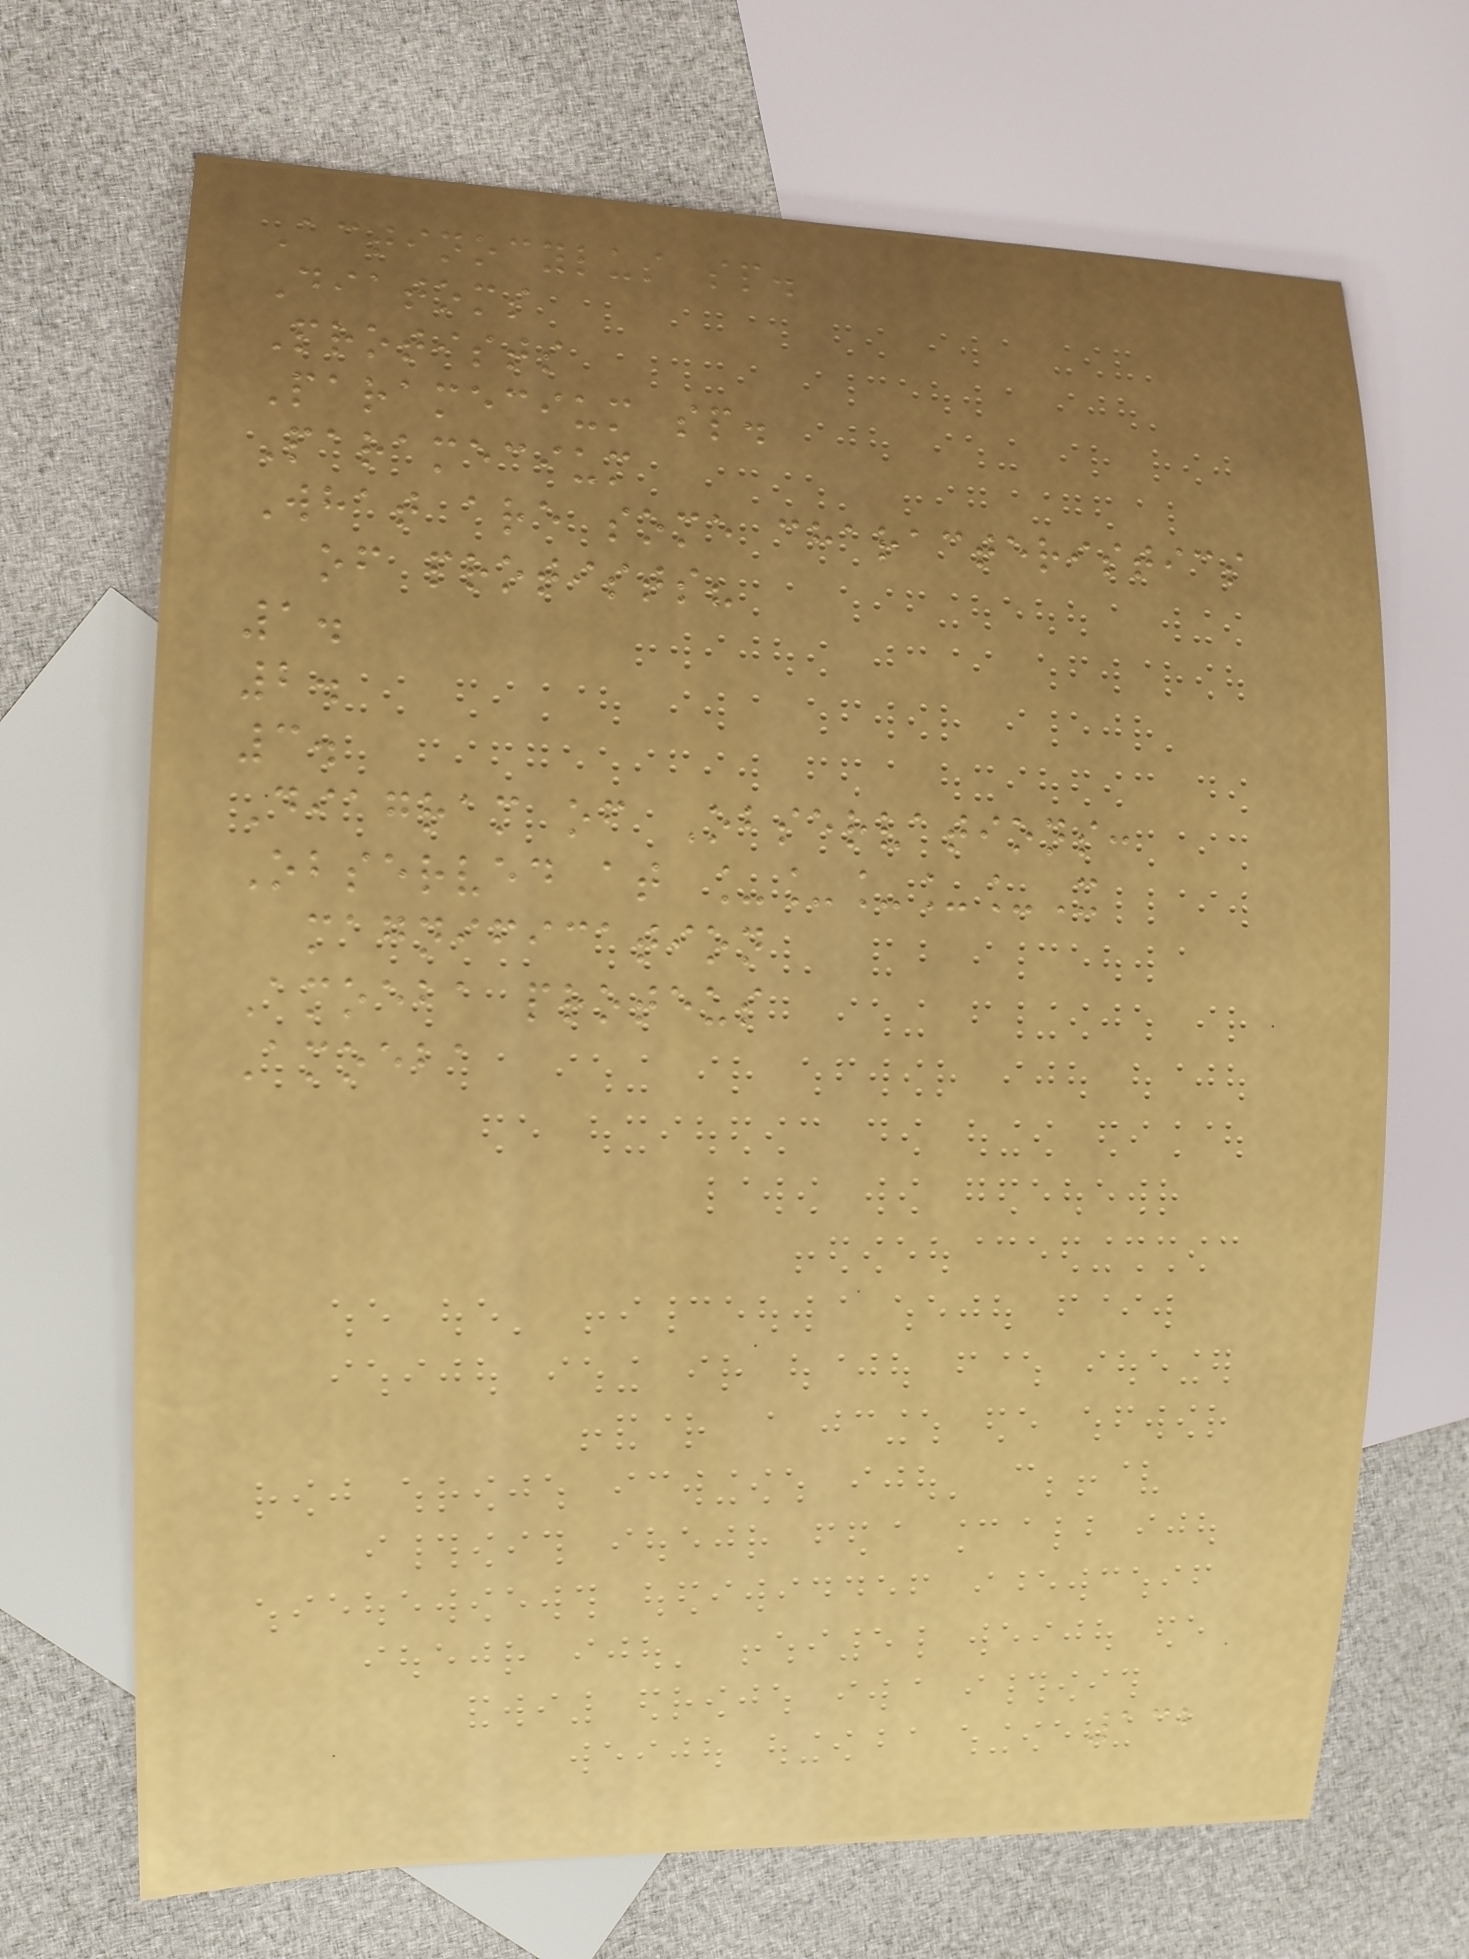Actinocylus sp.
Diatoms
Protists
Paramecium sp.
Paramecium
What are some characteristics
of protists?
1.
2.
3.
Diagram of Observations:
Observed at _____X
magnification
Amoeba proteus
Amoeba
132
